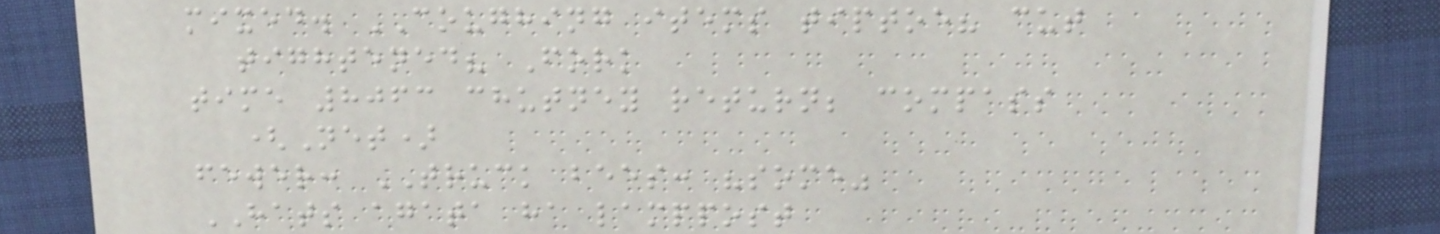mixed. COUGHING items tiptoe? cut
tightened? Fork
time 8063 chutney return; compass
(Net)
fewer: TRUCK bees: "some"
HATS agata ha lamppost
